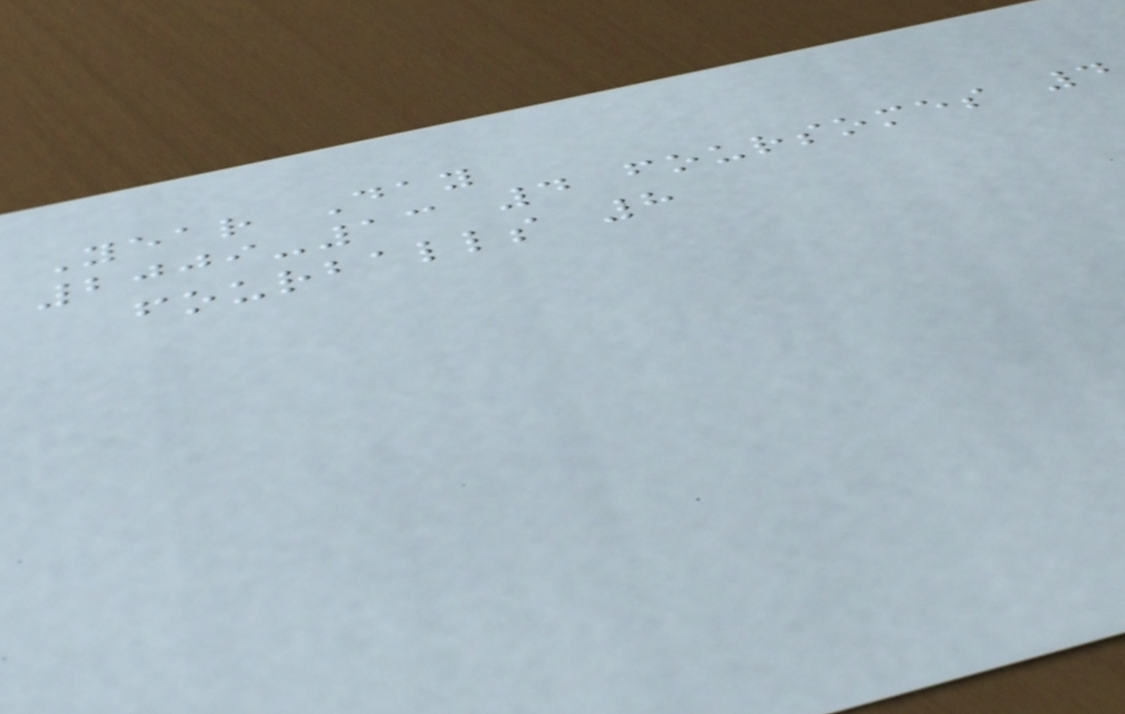Year Day
2009-13 4 foursomes 4
fourballs 8
